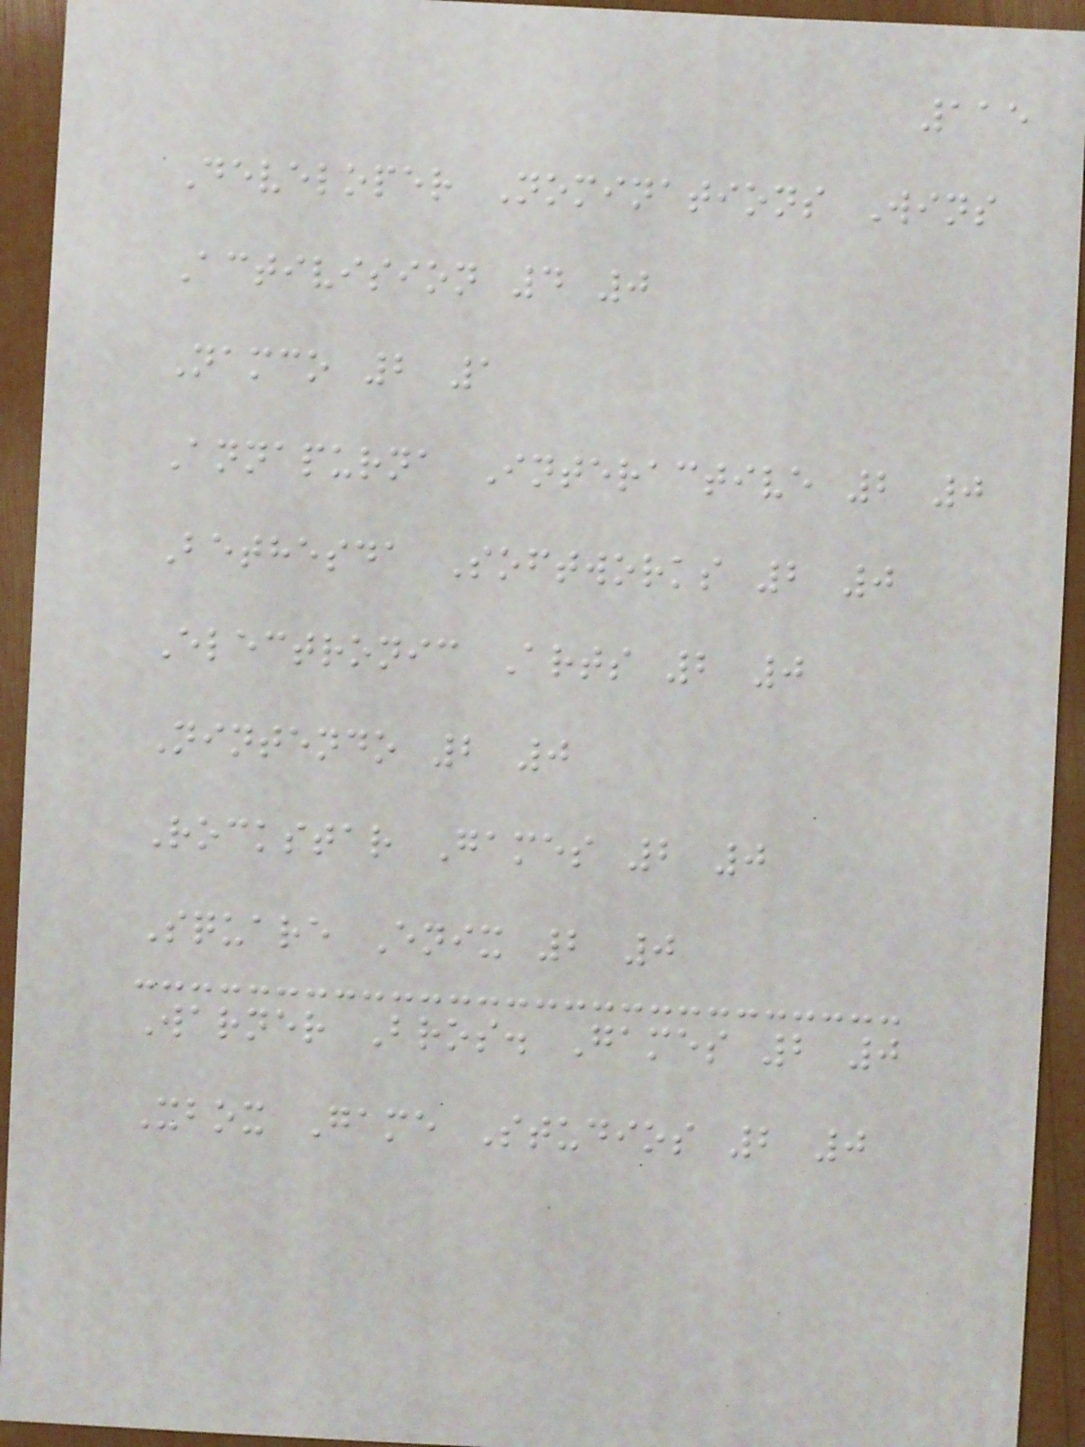115
Developer Nominations Wins
Activision 4 0
Namco 2 1
Annapurna Interactive 2 0
Bethesda Softworks 2 0
Electronic Arts 2 0
Nintendo 2 0
Rockstar Games 2 0
Square Enix 2 0
Warner Bros. Games 2 0
Xbox Game Studios 2 0
